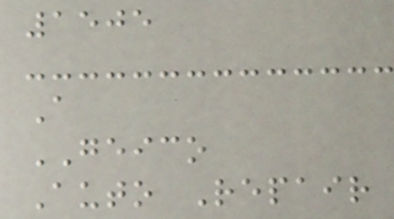1505
A
GEICO
Auto Repair
